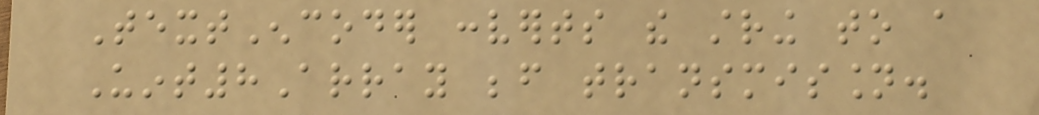TextEncoder converts the string to a
Uint8Array before transmission.
